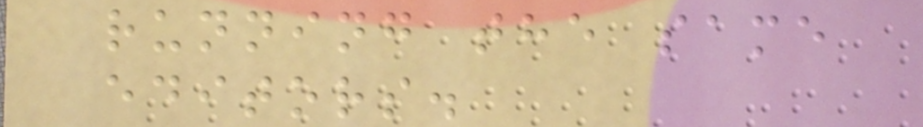running the same
editors.
